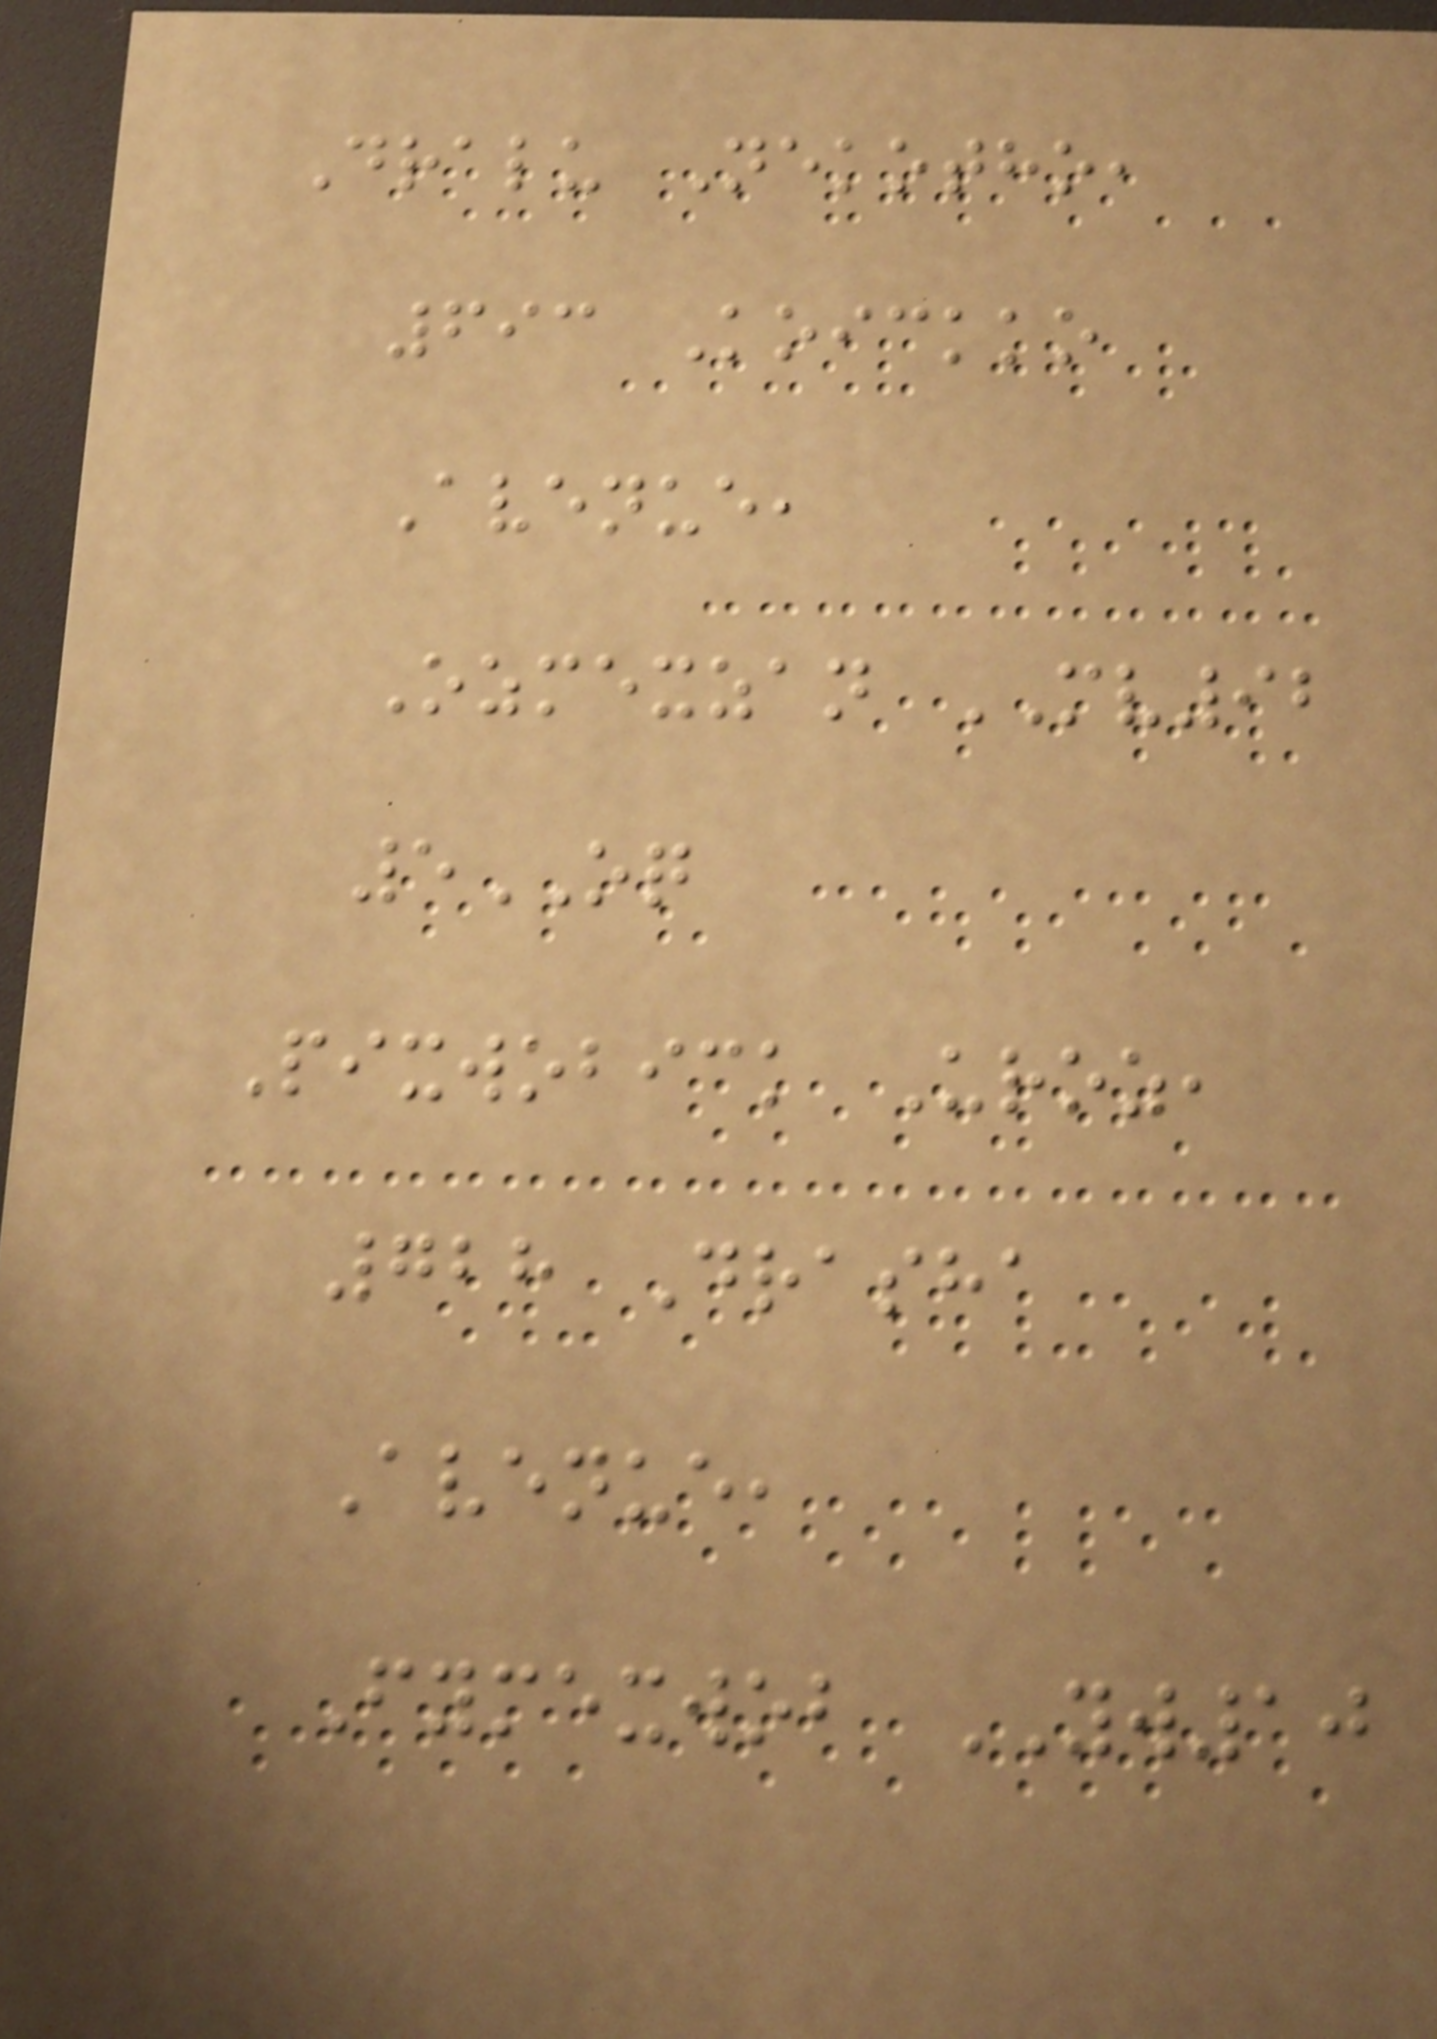Dralu Nekotho,
693 Koickko
Avenue,
Ozmexzan MV92
5OQ
Pixwobick Uroz,
728 Drasha
Avenue,
Fymexwob YW10
